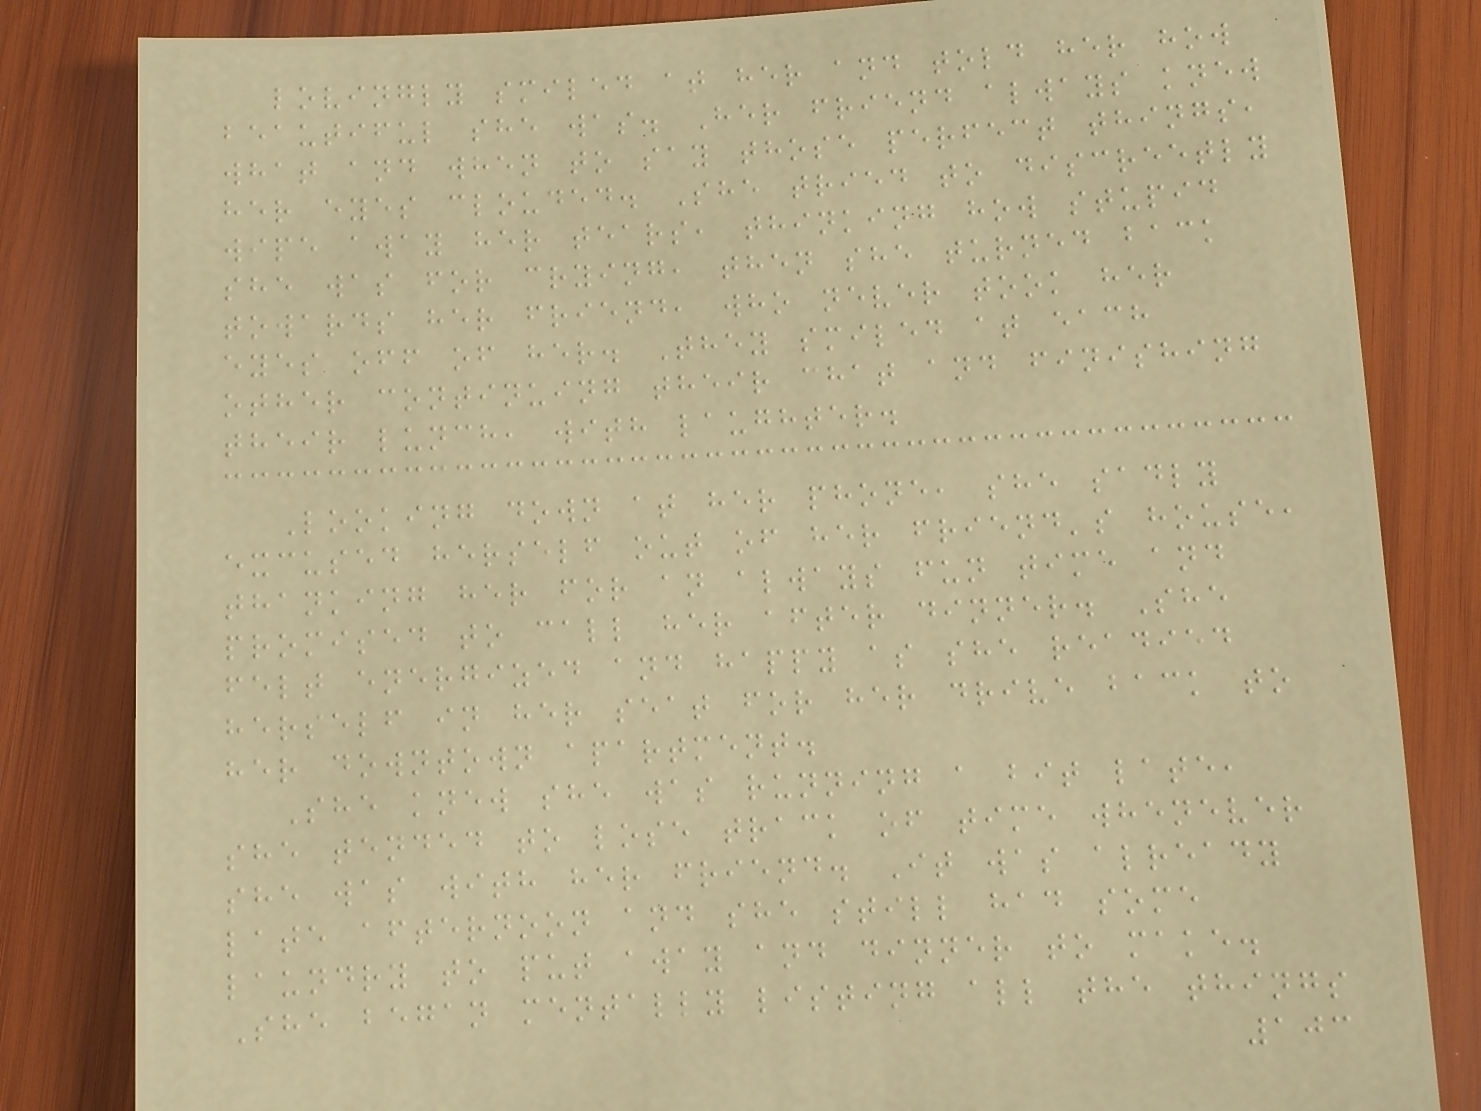lovingly smiled at her and told her how
beautiful she was. Her friend always knew
what and when to say those perfect things,
her eyes clouded. She tried to discreetly
wipe away her tears, thinking how stupid
she was for crying, then she turned back
towards her friend, who never took her
eyes off of her. They smiled at each
other continuing their chat and finishing
their lunch, with laughter.
Looking down at her phone, she sadly
excused herself out of her friend's house,
thanking her for an always fun time and
promised to call her after dinner. She
felt energized and happy as she readied
herself in her seat for her drive back to
her downtown apartment.
She knew she was running a bit late,
she tended to lose track of time whenever
she was with her friend. It was already
late afternoon and she still had some
laundry to put away and dinner to make.
She began mentally listing all the things
103
